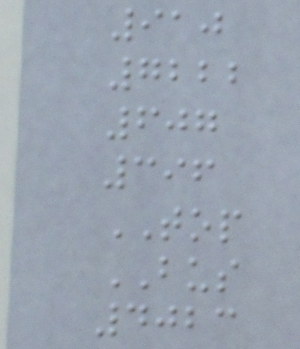910
7222
607
396
TOP
BUS
4023
